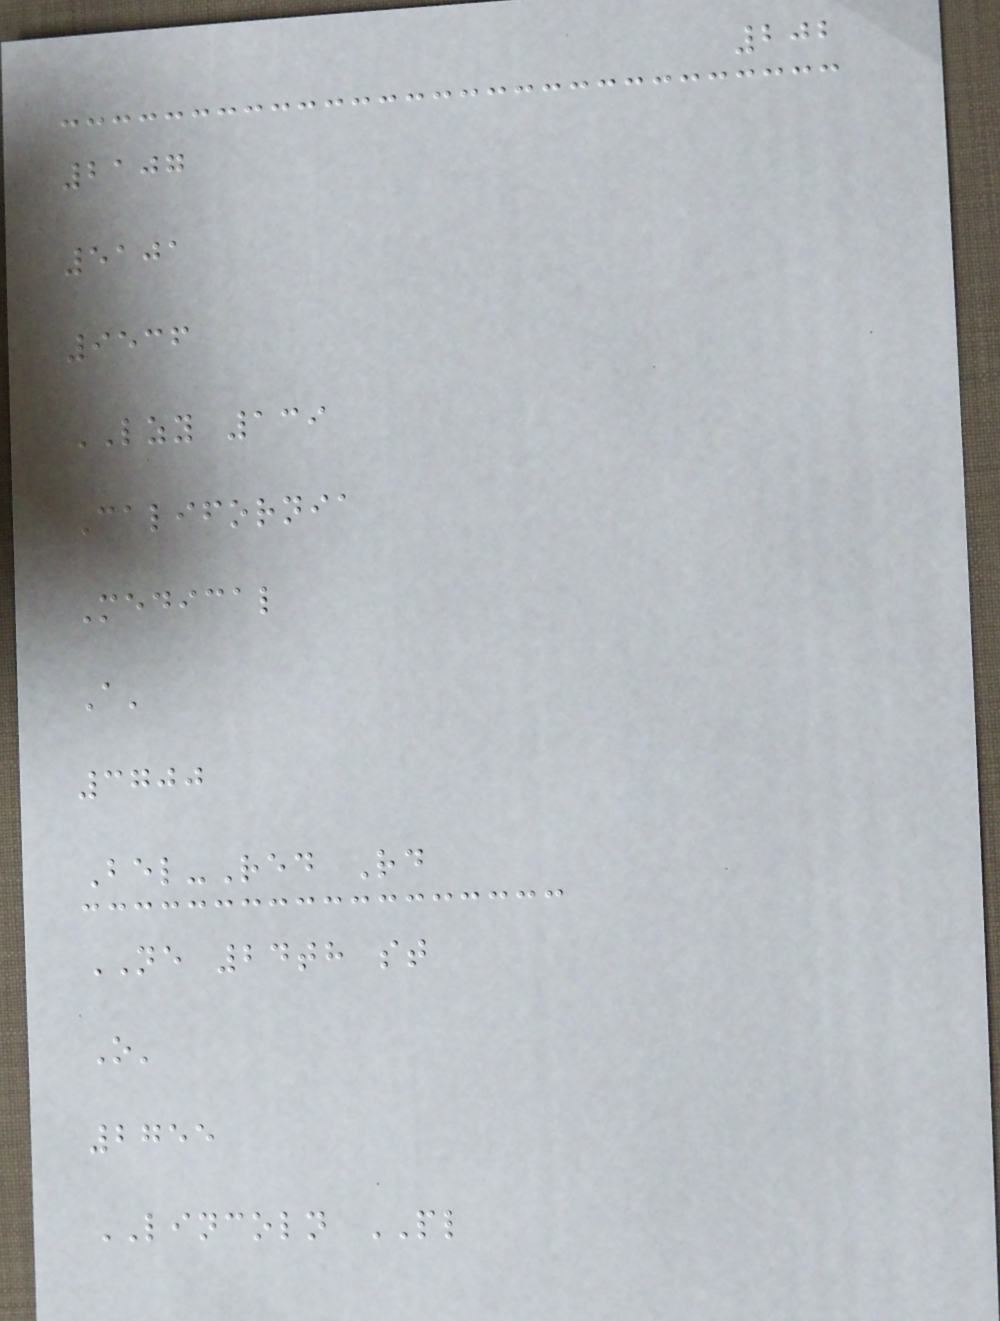202
2107
5101
9536
LZY 139
California
Medical
A'
3700
Bel-Red Rd
NE 24th st
O'
2755
LINCOLN PL
